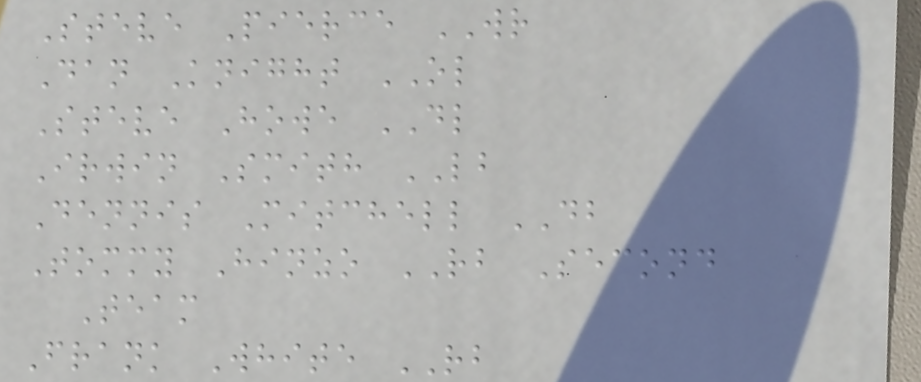Steve Pierce WR
Dan Knight OL
Steve Howe DL
Irwin Smith LB
Dennis Mitchell DB
Tommy Hinzo RB Second
Team
Frank White RB
